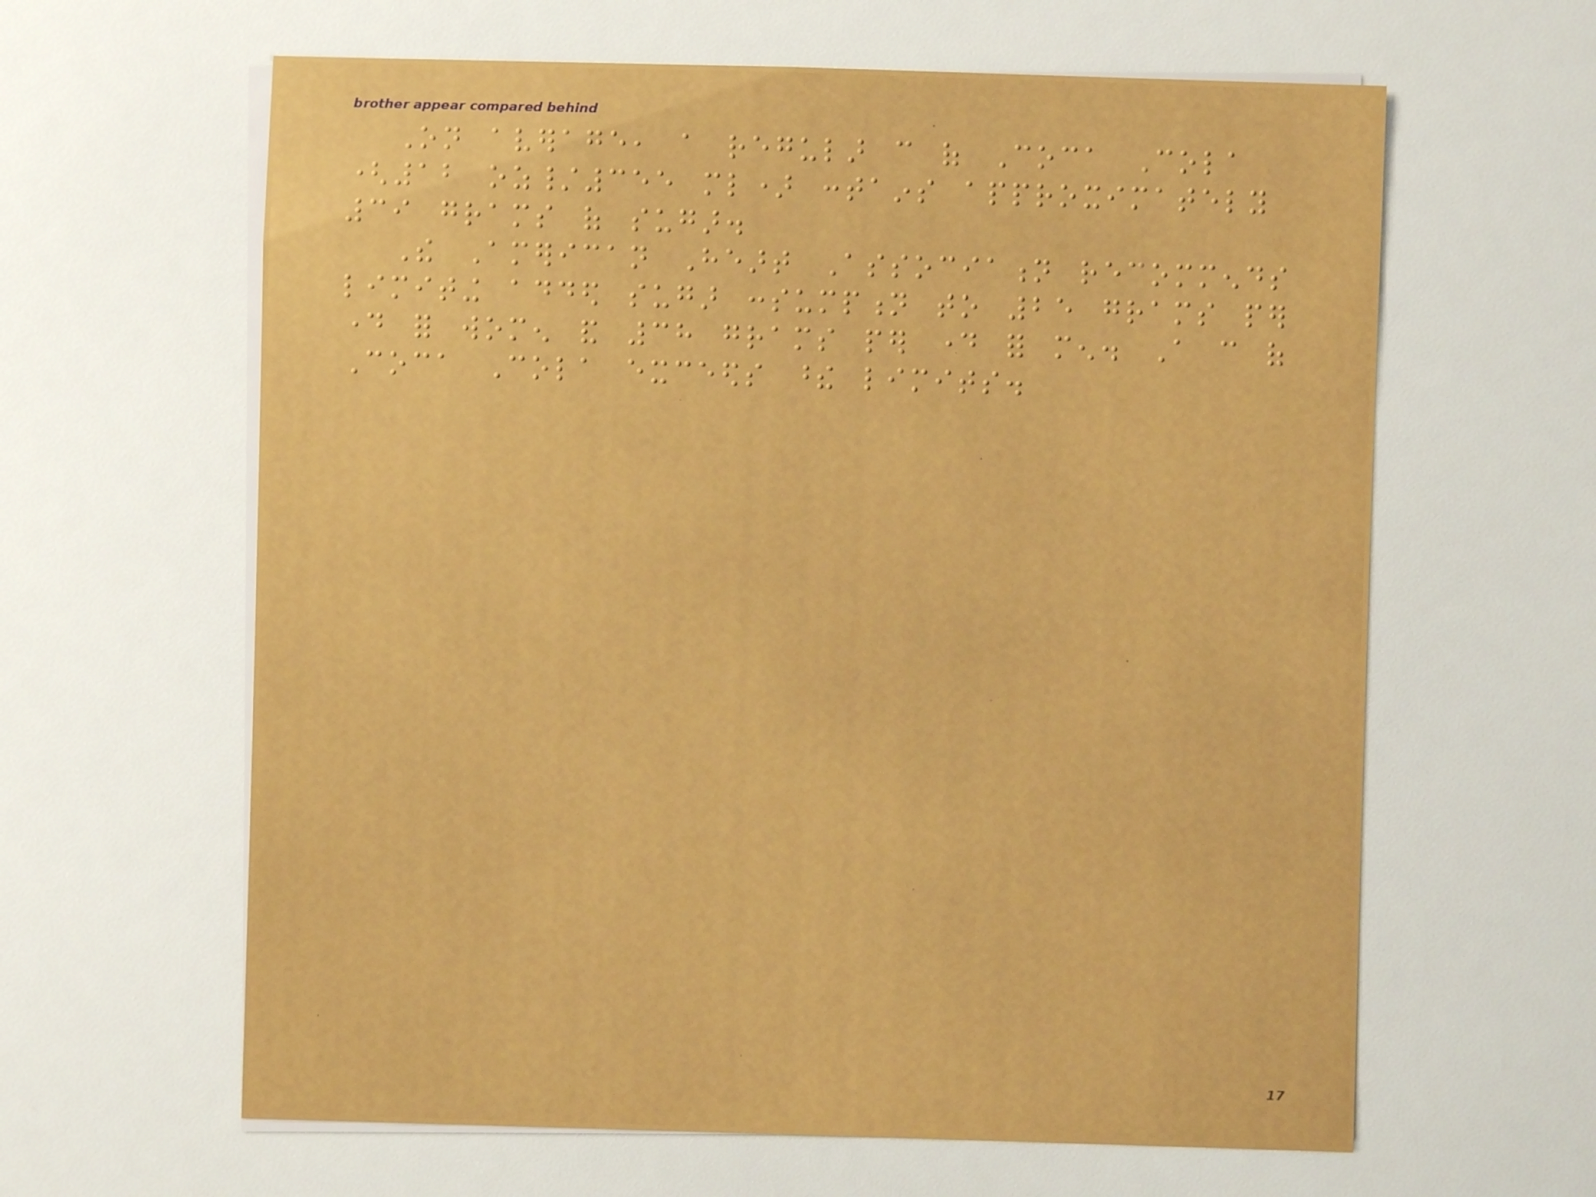On average, a regular can of Coca Cola
(12 oz/355 ml) contains approximately
39 grams of sugar.
The American Heart Association recommends
limiting added sugar consumption to 25 grams per
day for women and 38 grams per day for men. A can of
Coca Cola exceeds these limits.
